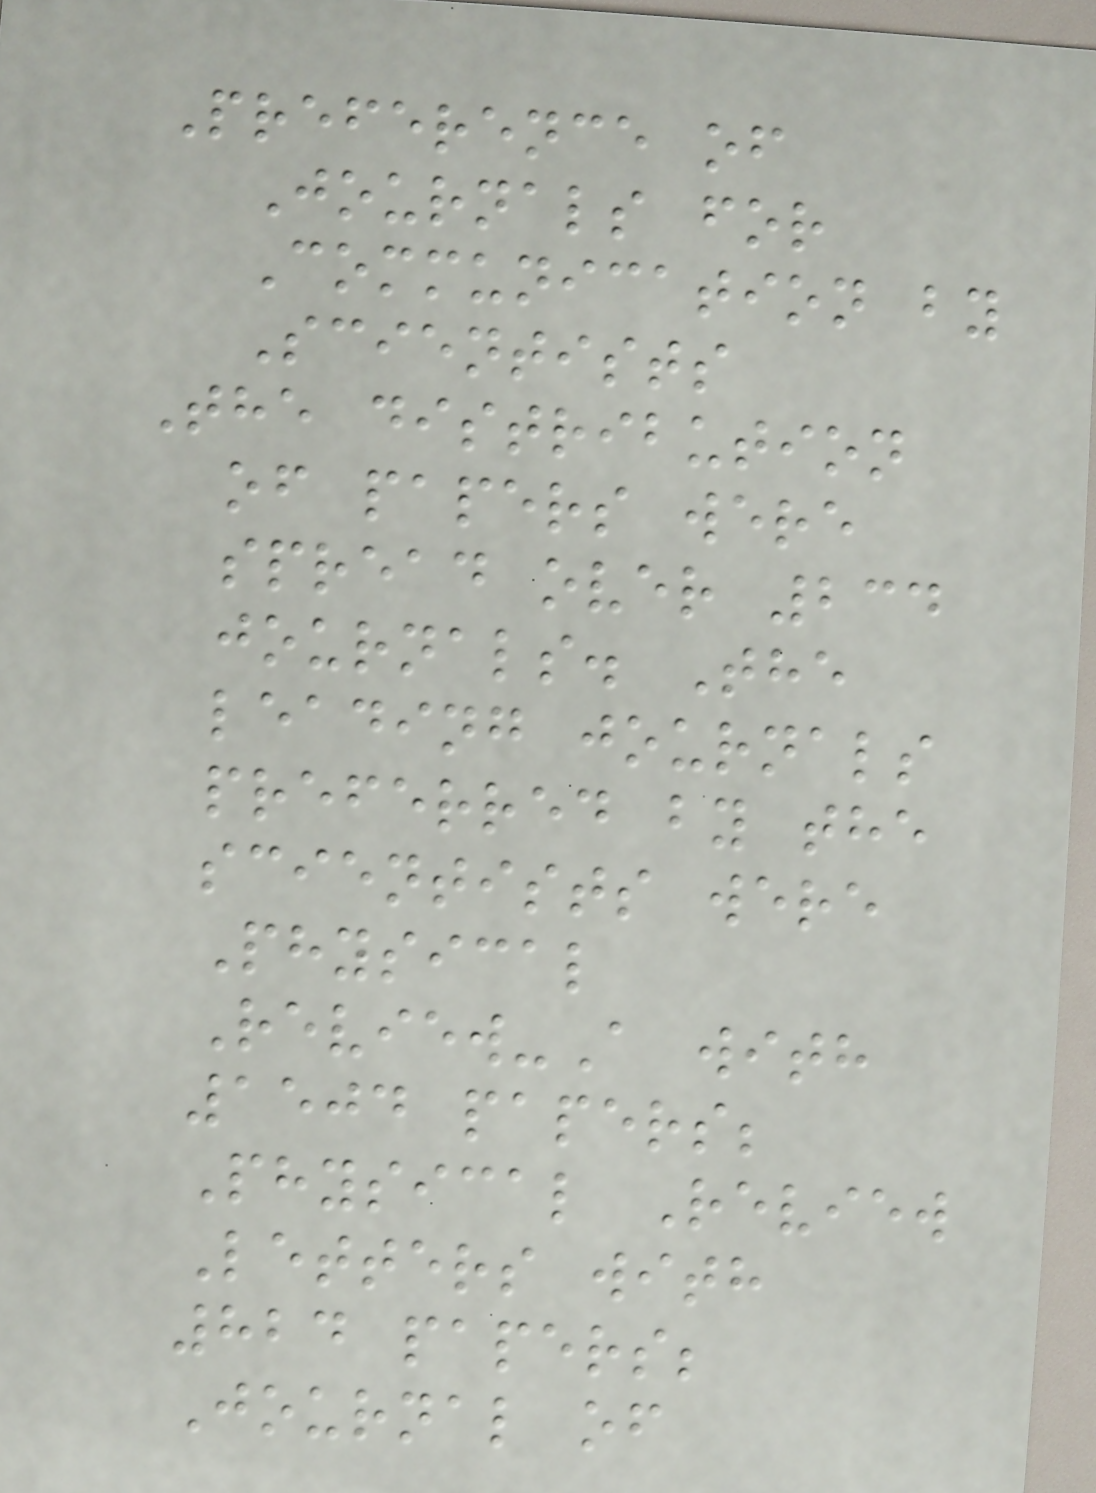Preference of
Journals for
Communication by
Scientists
The distribution
of papers were
spread over 234
journals. The
leading journals
preferred by the
scientists were
Physical
Review-A with
1504 papers;
Physical Review
Letters with
824 papers;
Journal of
